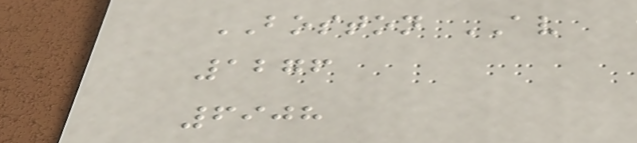BOSTON AV
1276
6908
